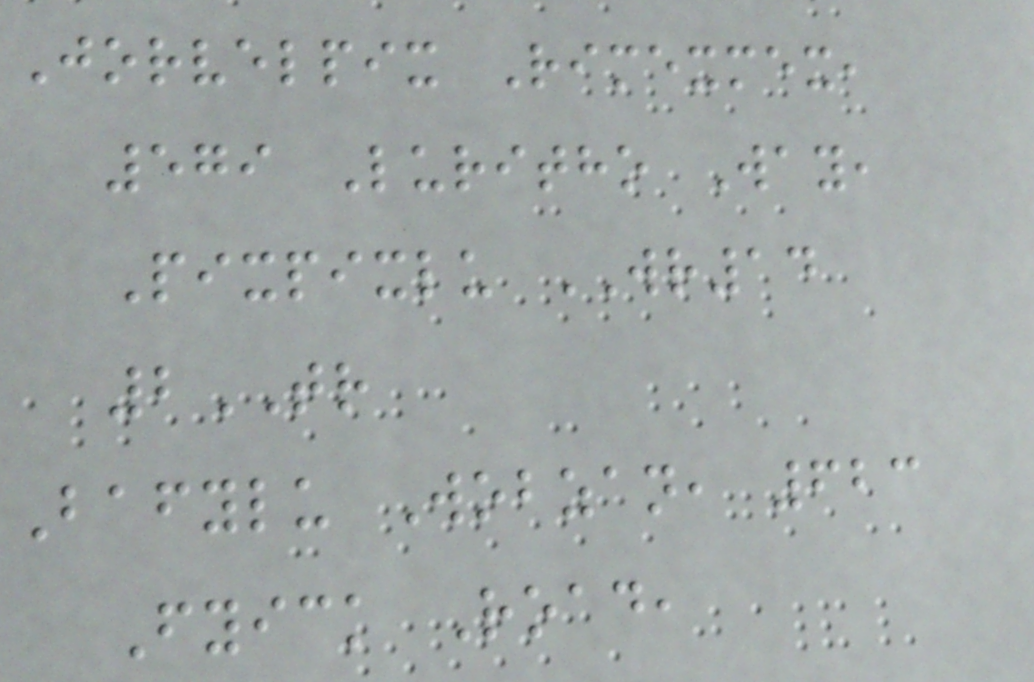Jorvelpix Rimexmex,
579 Luritho Way,
Pixpixlu WR14
2TR
Bafylu Wobzan, 623
Fyick Road,
